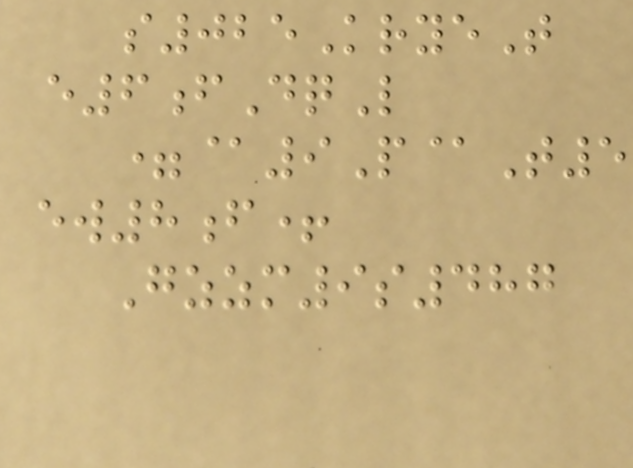s025KryeT
e6fDqL
=@9P@T5
ew8f+
Gzzm9s487
